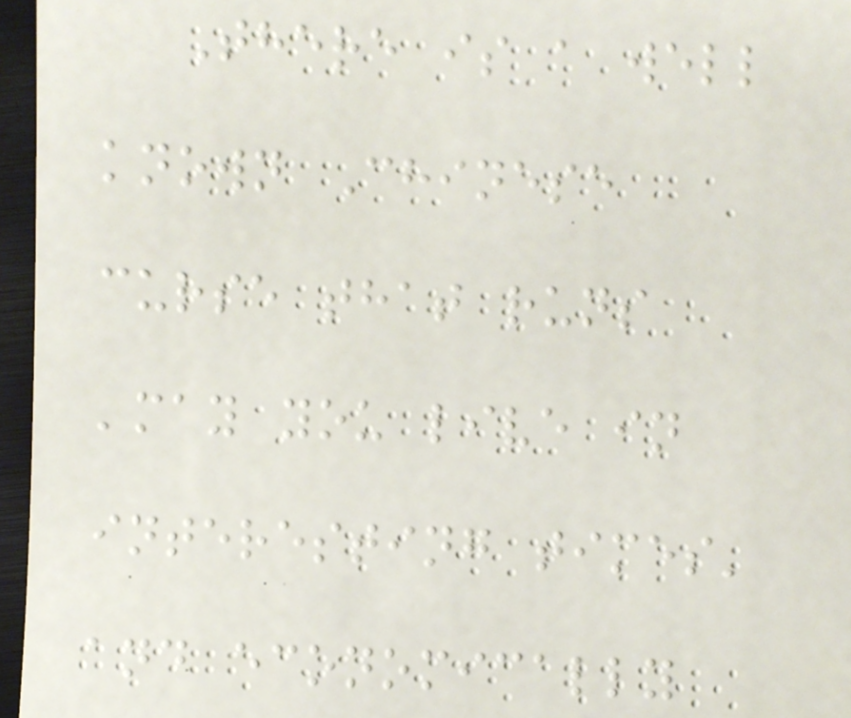There is a well
known Chinese
curse that runs
'may you live in
interesting times'
and economically
